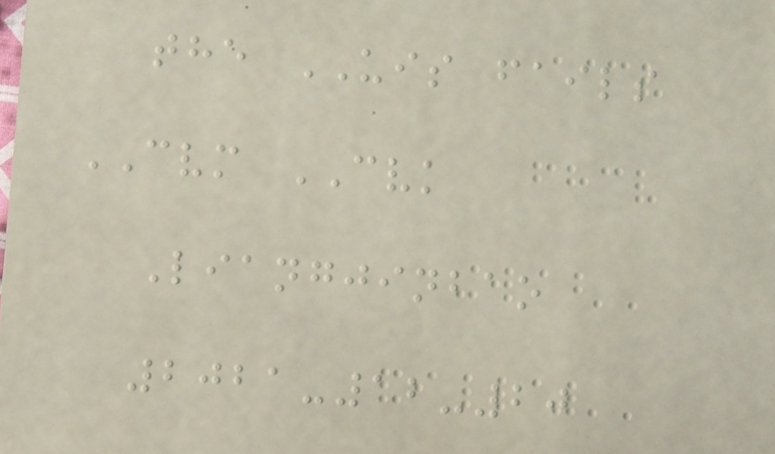the UIS fails
CVM CVK
Liangjinbao
2021-12-20
